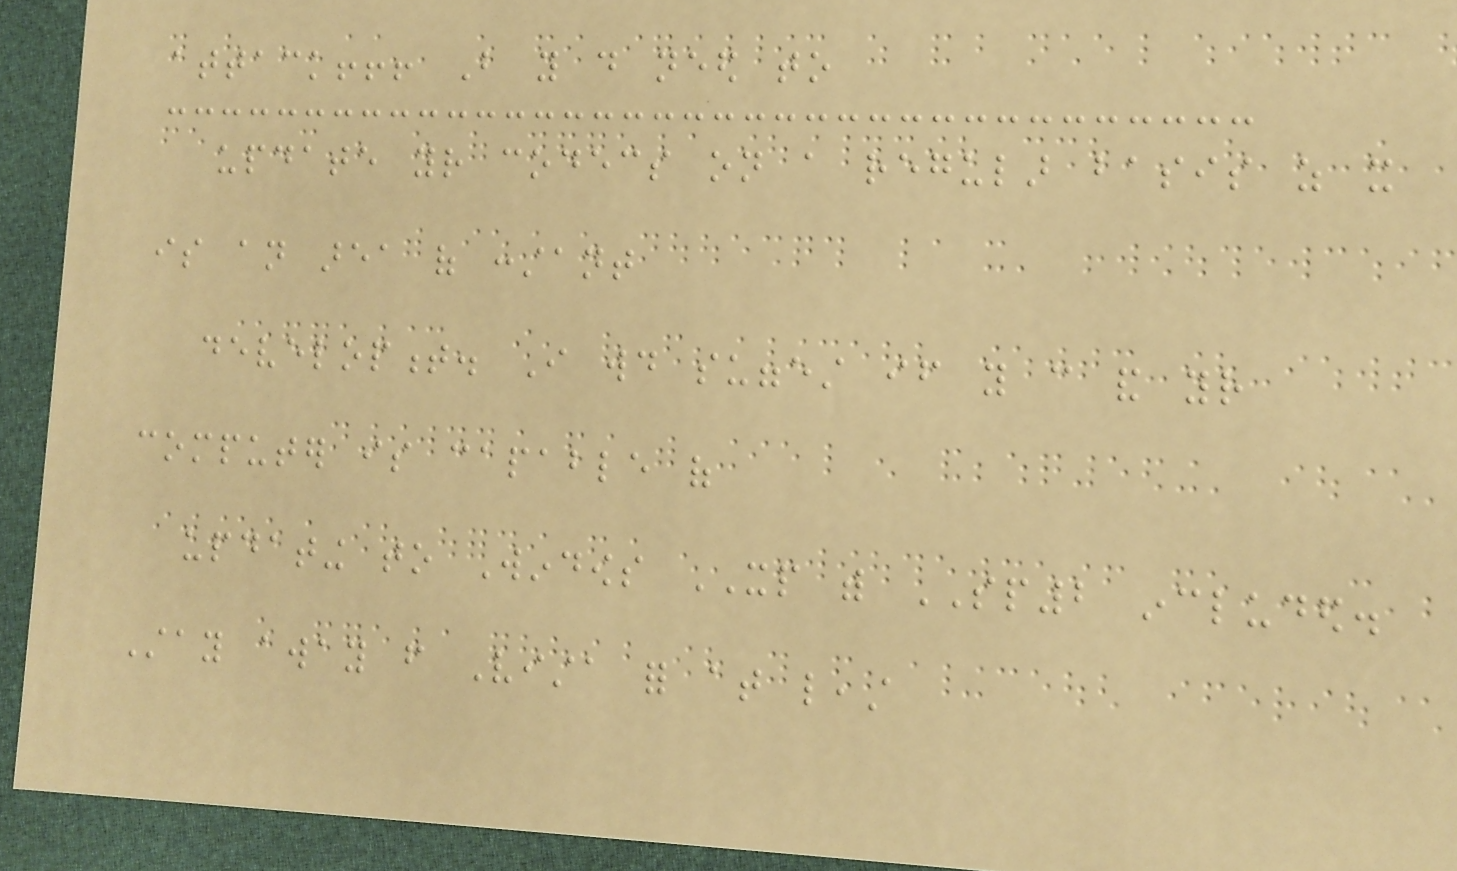attack!!! But you do need to
update your codecs on a regular basis as it
is an area of constant
development. I would suggest if you can and your
computer is capable of
updating to Windows XP with SP2 included.
Stay away from Vista for at least
